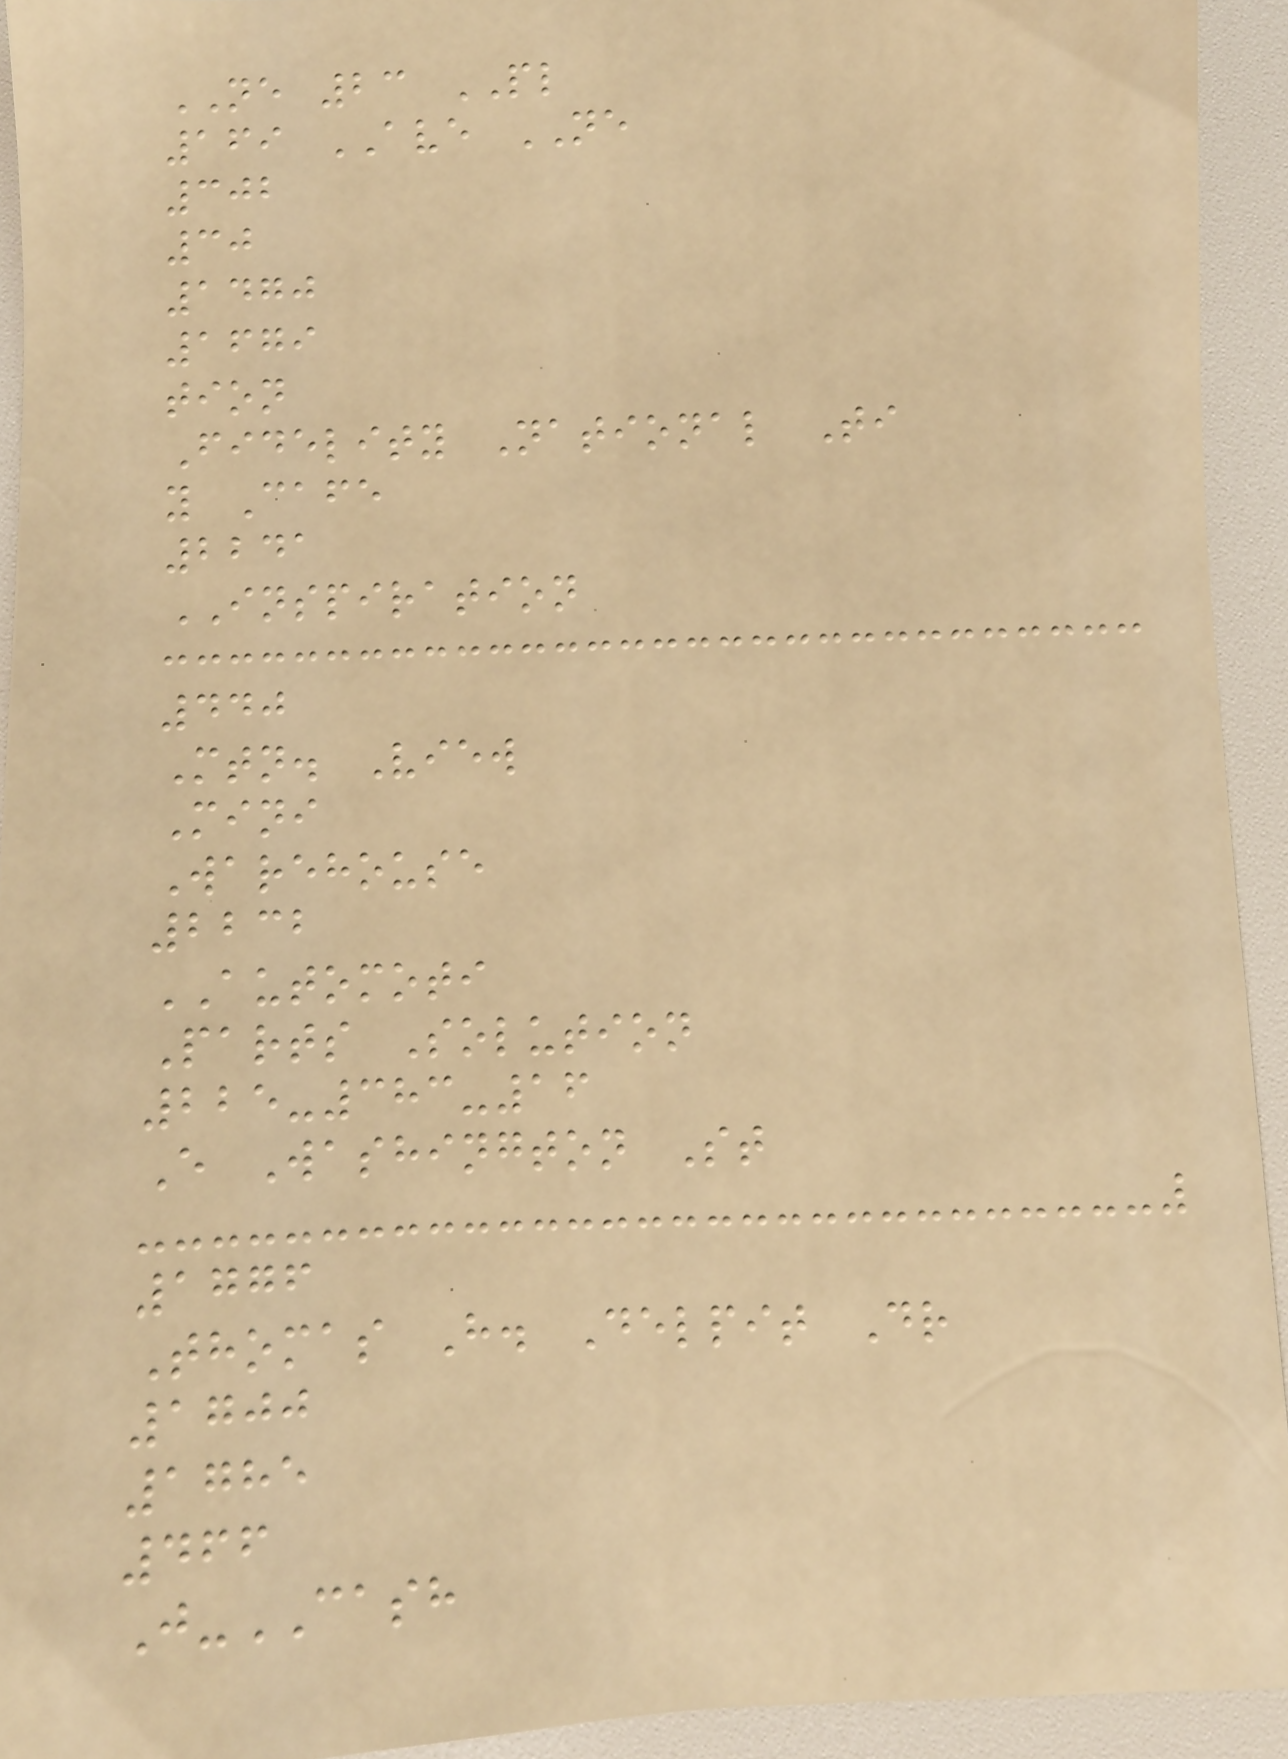NE 23 PL
169 AVE NE
302
30
1470
1679
tion
Fidelity National Ti
y Cafe
2241
INSPIRATION
440
Mtn. View
Mini
Warehouse
2232
AUTOMOTI
Parts Solution
225-383-16
E Washington St
1776
Thomas H. Delpit Dr
1700
1785
466
J-CASH
